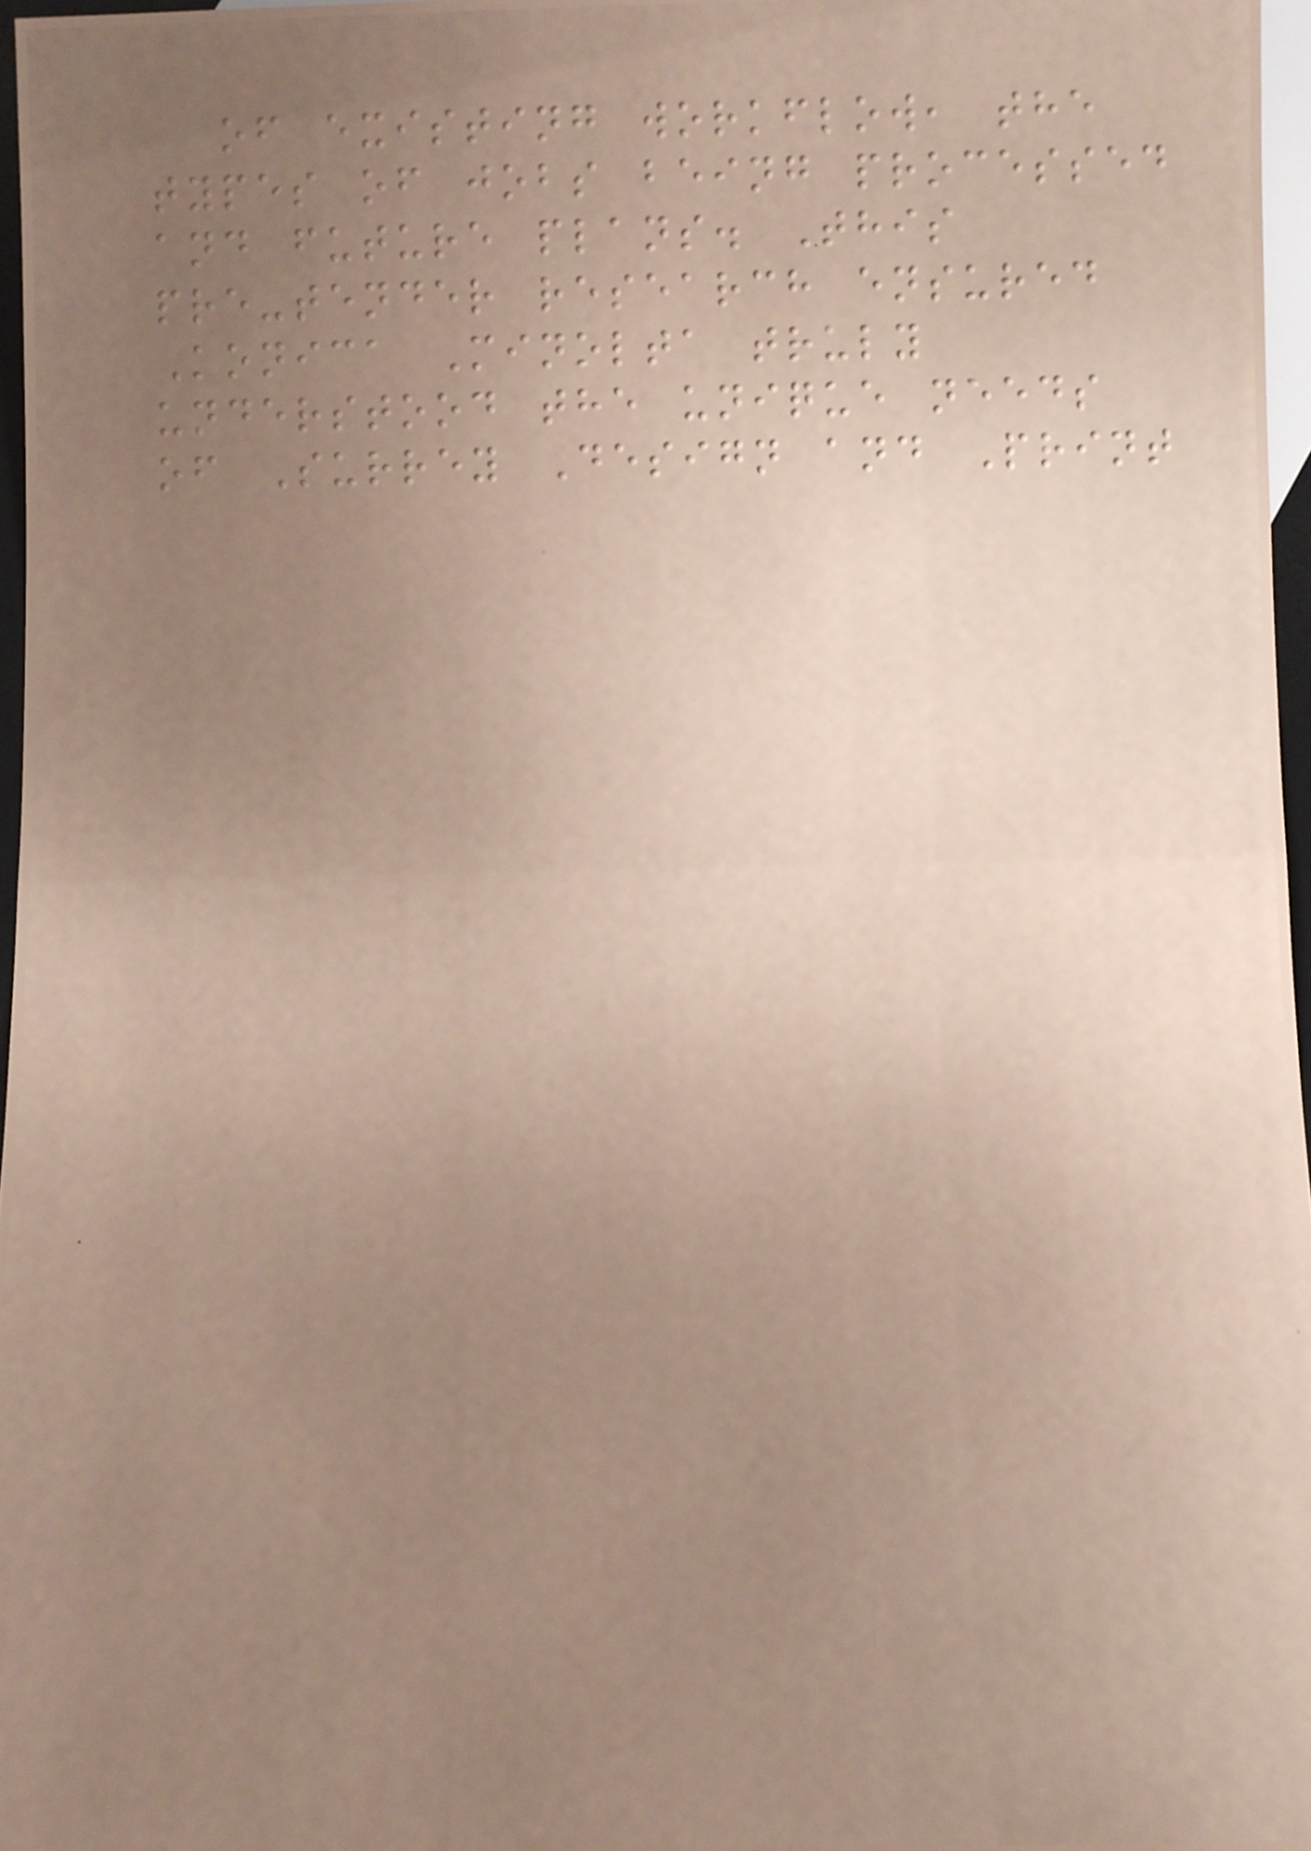of existing workflow, the
types of jobs being processed
and future plans. This
pre-tender research ensured
Konica Minolta truly
understood the unique needs
of Surrey Design and Print
